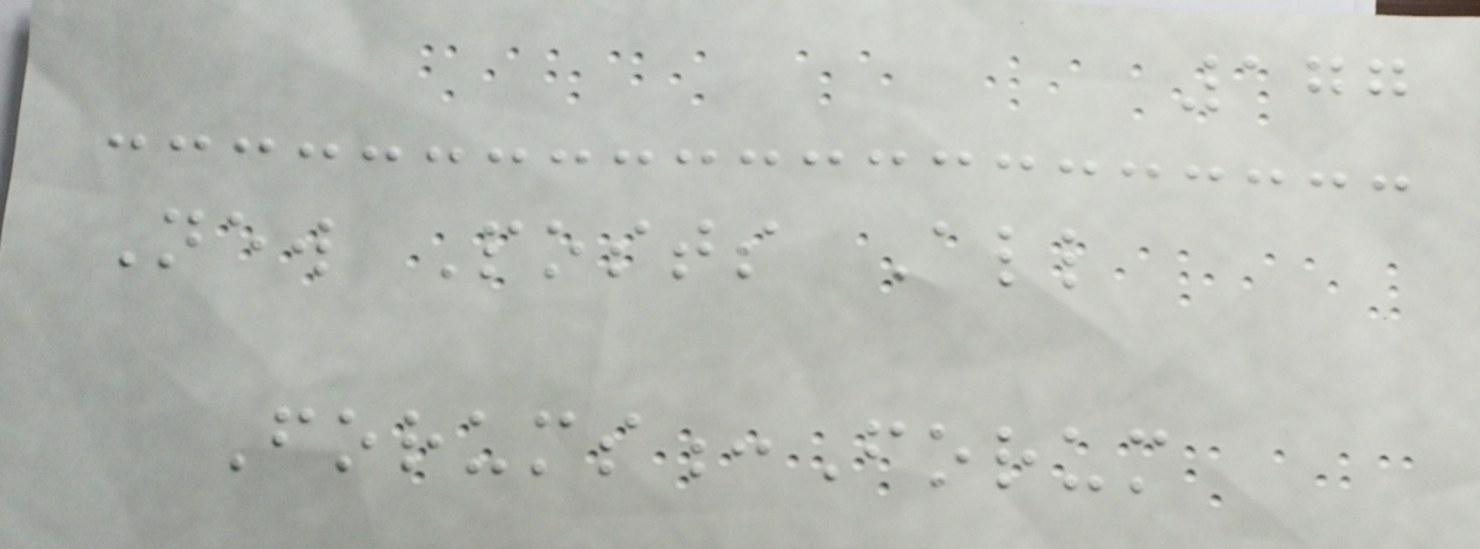177
New Posts All
Forums:Forum
